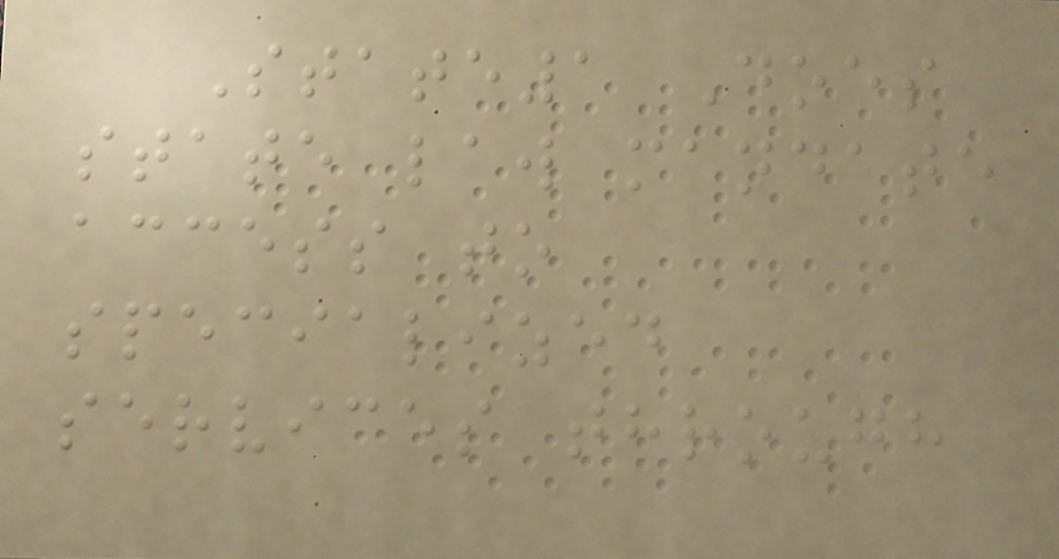State1 Does
state law mandate
access to
specialized
services through
